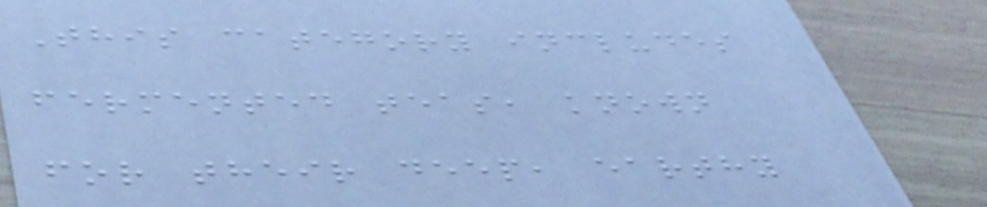This category includes
fermented teas, known
for their deep, earthy
